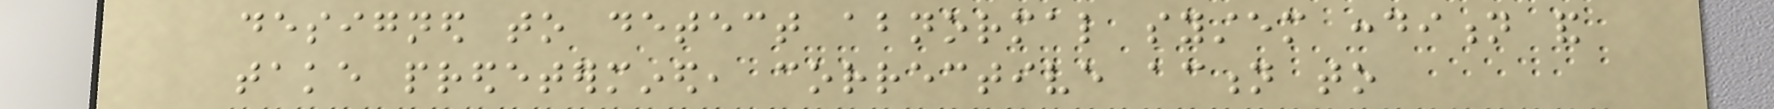designed to detect abnormal system condition and
take predetermined, corrective action to
